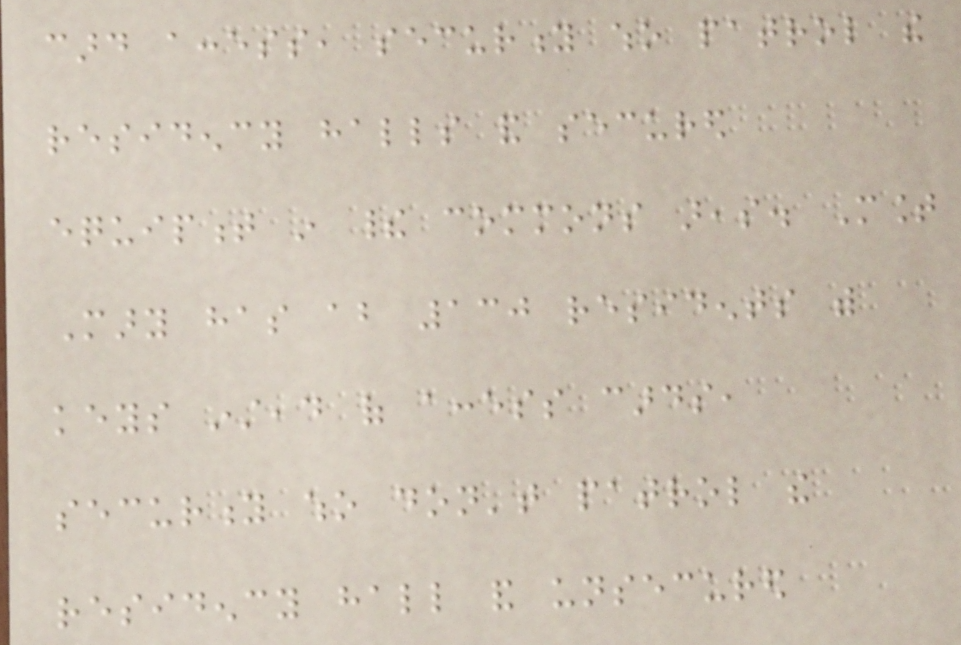card access, security who patrol the
residency halls and secured
equipment in their commons areas. Mount
Mary has about 130 residents with
keys instead of access cards,
security who don't patrol the
residency hall and unsecured
